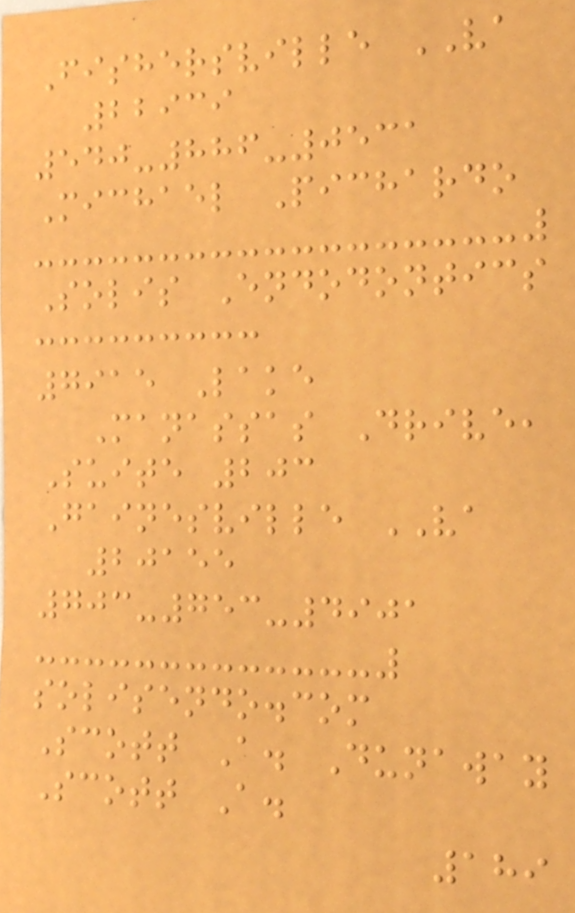Fishersville VA
22939
540-886-0531
Michael Pichardo
Solis Endodontics
7915 Lake
Manassas Drive,
Suite 203
Gainesville VA
20155
703-753-4901
solisendo.com
Scott A. Dunaway
Scott A.
189
